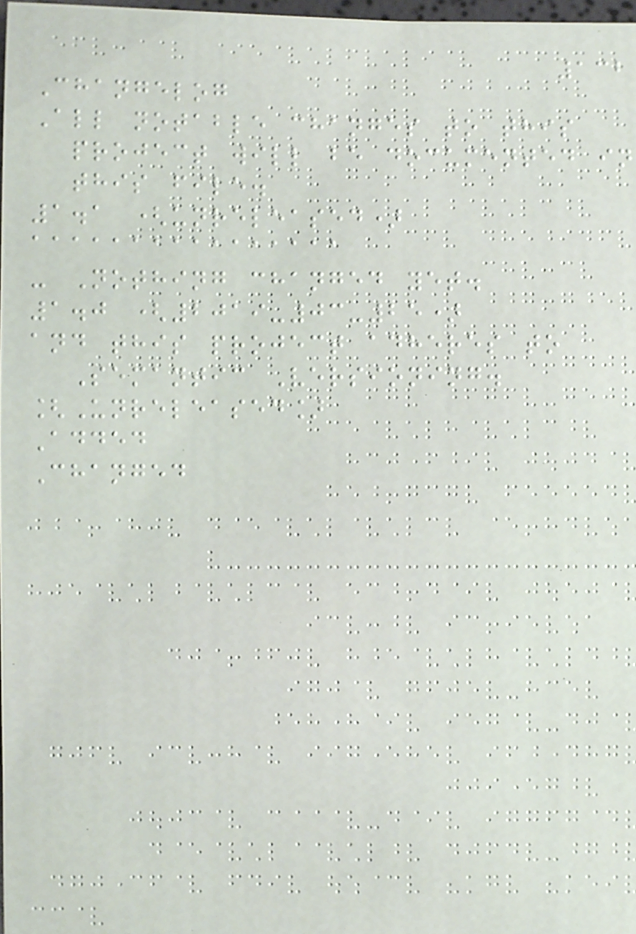132
Changelog
All notable changes to this
project will be documented in
this file.
1.1 (unreleased)
aaaaaaaaaaaaaaaa
- Nothing changed yet.
1.0 (2019-03-25)
and this project adheres to
Semantic Versioning.
[Unreleased]
Added
Changed
